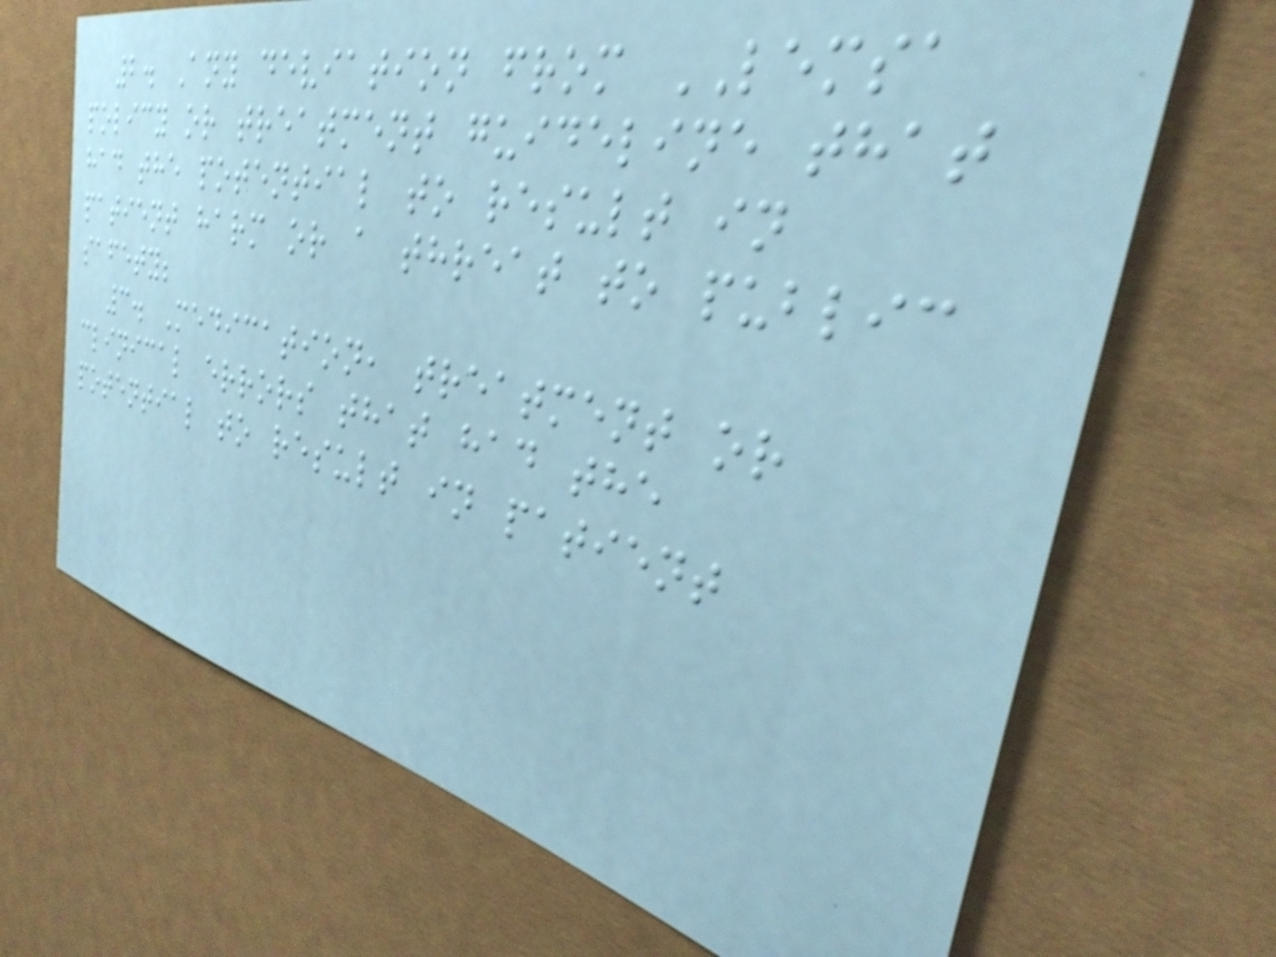2. Any deviation from LEMSA
policy or treatment guideline that
had the potential to result in
patient harm or a threat to public
safety;
3. Medication, treatment or
clinical errors that had the
potential to result in patient
